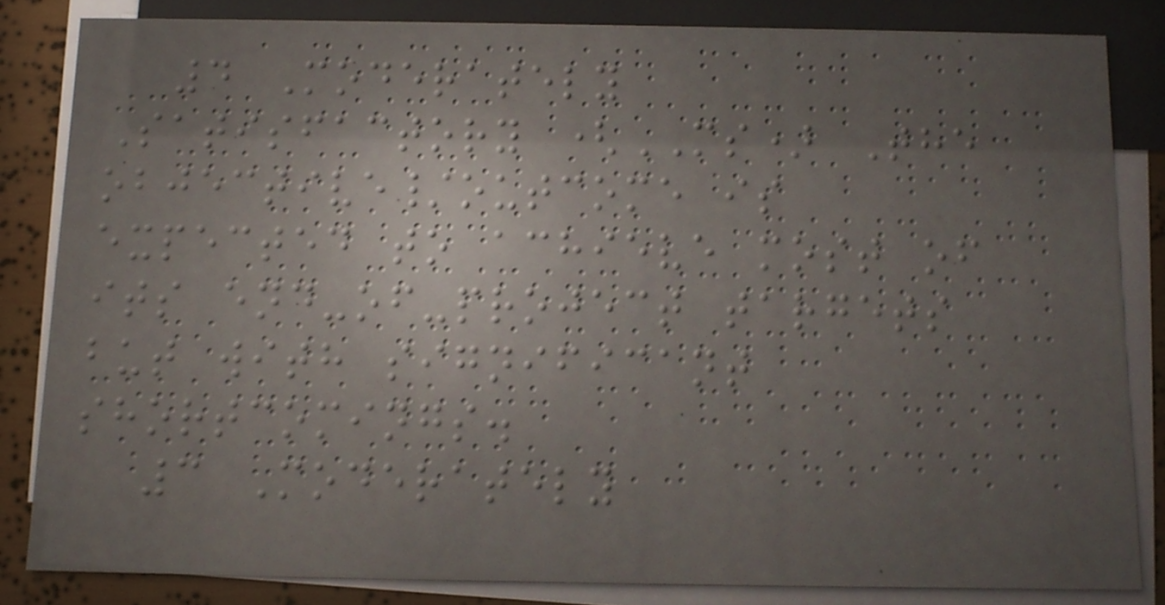4 Moderately
Satisfactory (MS) The
objective/outcome is
expected to achieve most of
its end-of-project targets
but with significant
shortcomings.
3 Moderately
